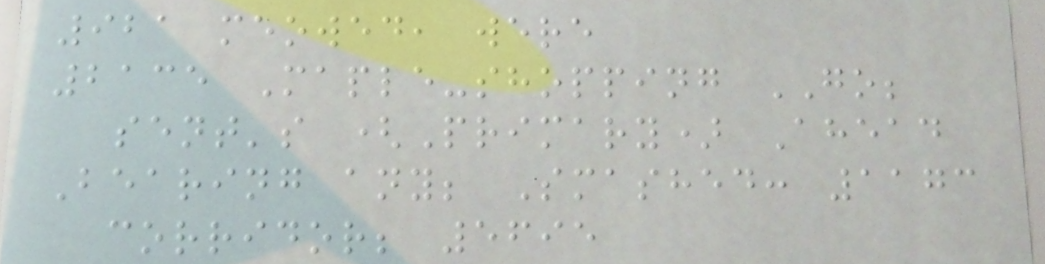921 meowed, were
2135 Maple-shopping GO;
sent's (Primary) Ahead
Bearing any; Smashed: 1173
corridor; 5695
